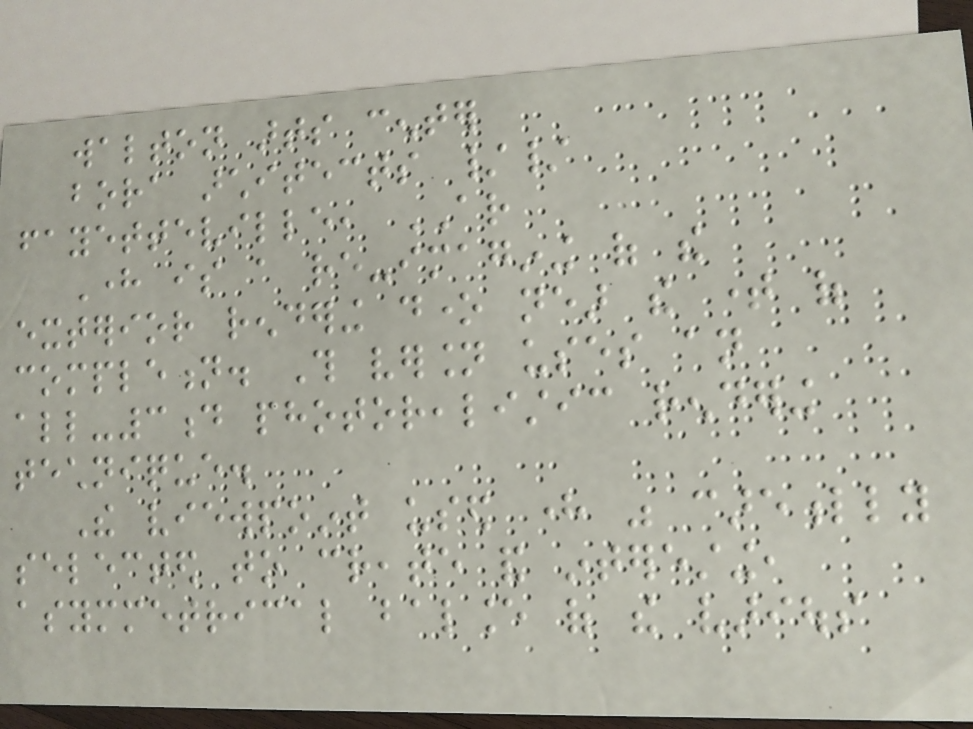walton arts center
bora architects //
fayetteville, AR
Here is a re-imagining of the
exterior rendering done near the time of
completion. This version uses an
all-3d photorealistic rendering
technique.
The viewpoint used here was carefully
selected to create and interesting,
asymmetrical balance of the various
